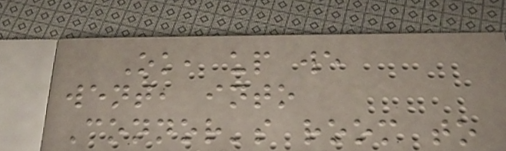Ok, up we
went, into
Connor's room to
